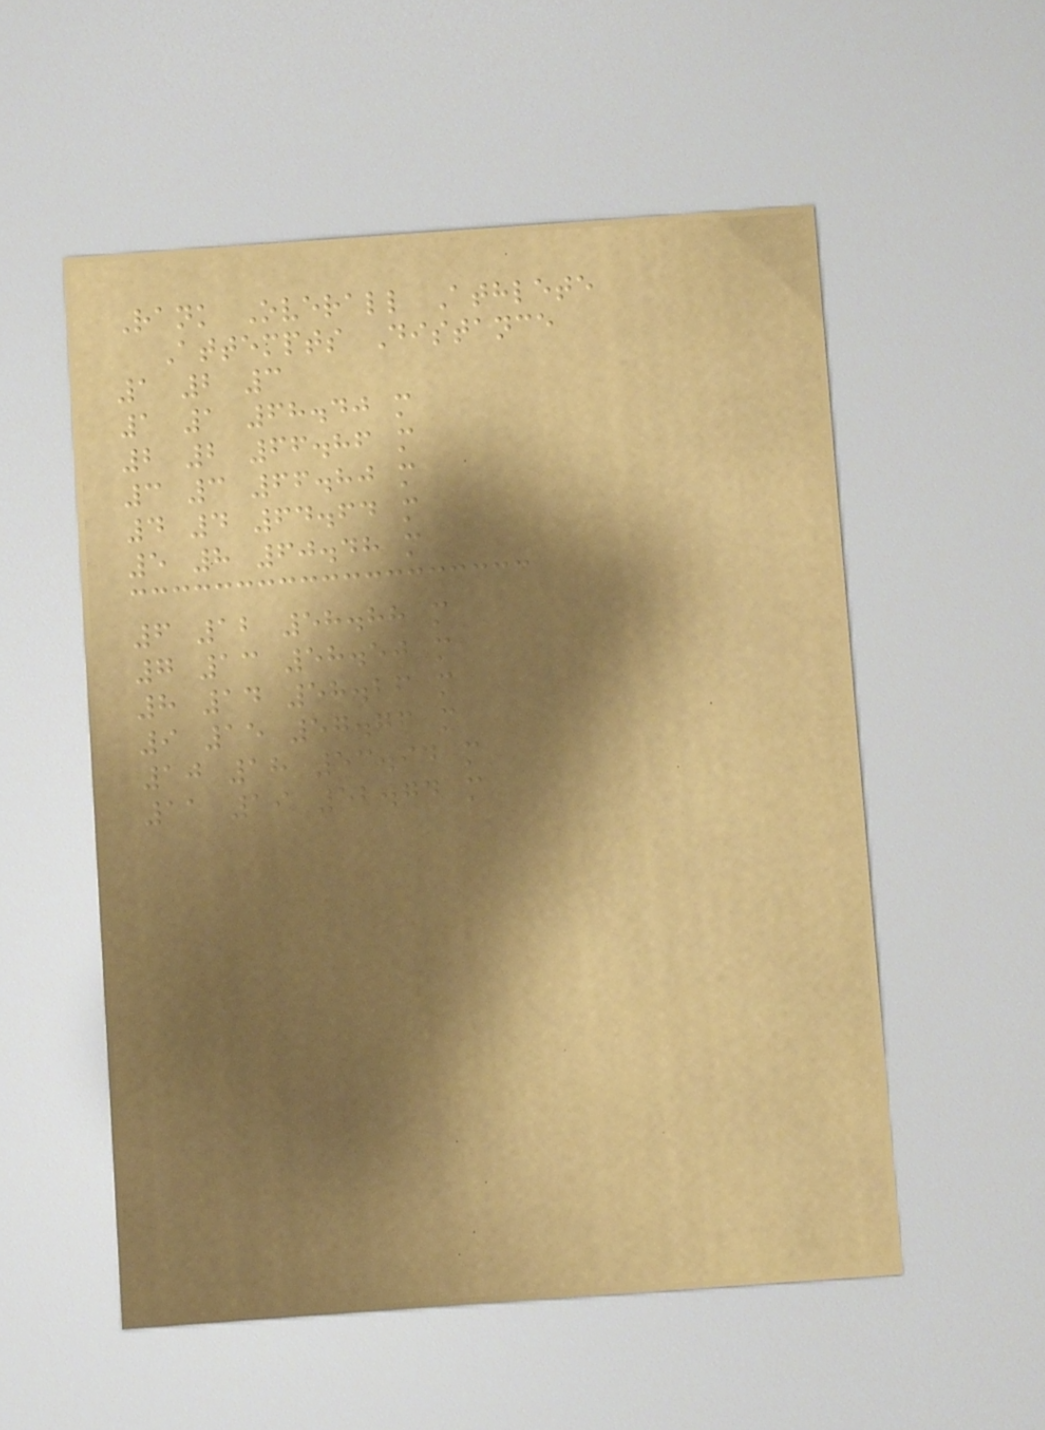Rank Overall Athlete
Attempts Distance
1 2 3
1 1 68.40 m
2 2 66.86 m
3 3 66.80 m
4 4 64.64 m
5 8 60.48 m
6 12 58.88 m
7 13 58.50 m
8 14 58.26 m
9 15 57.76 m
10 18 53.94 m
11 19 52.74 m
